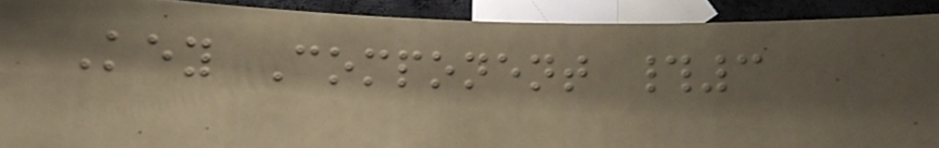Key Component #3
